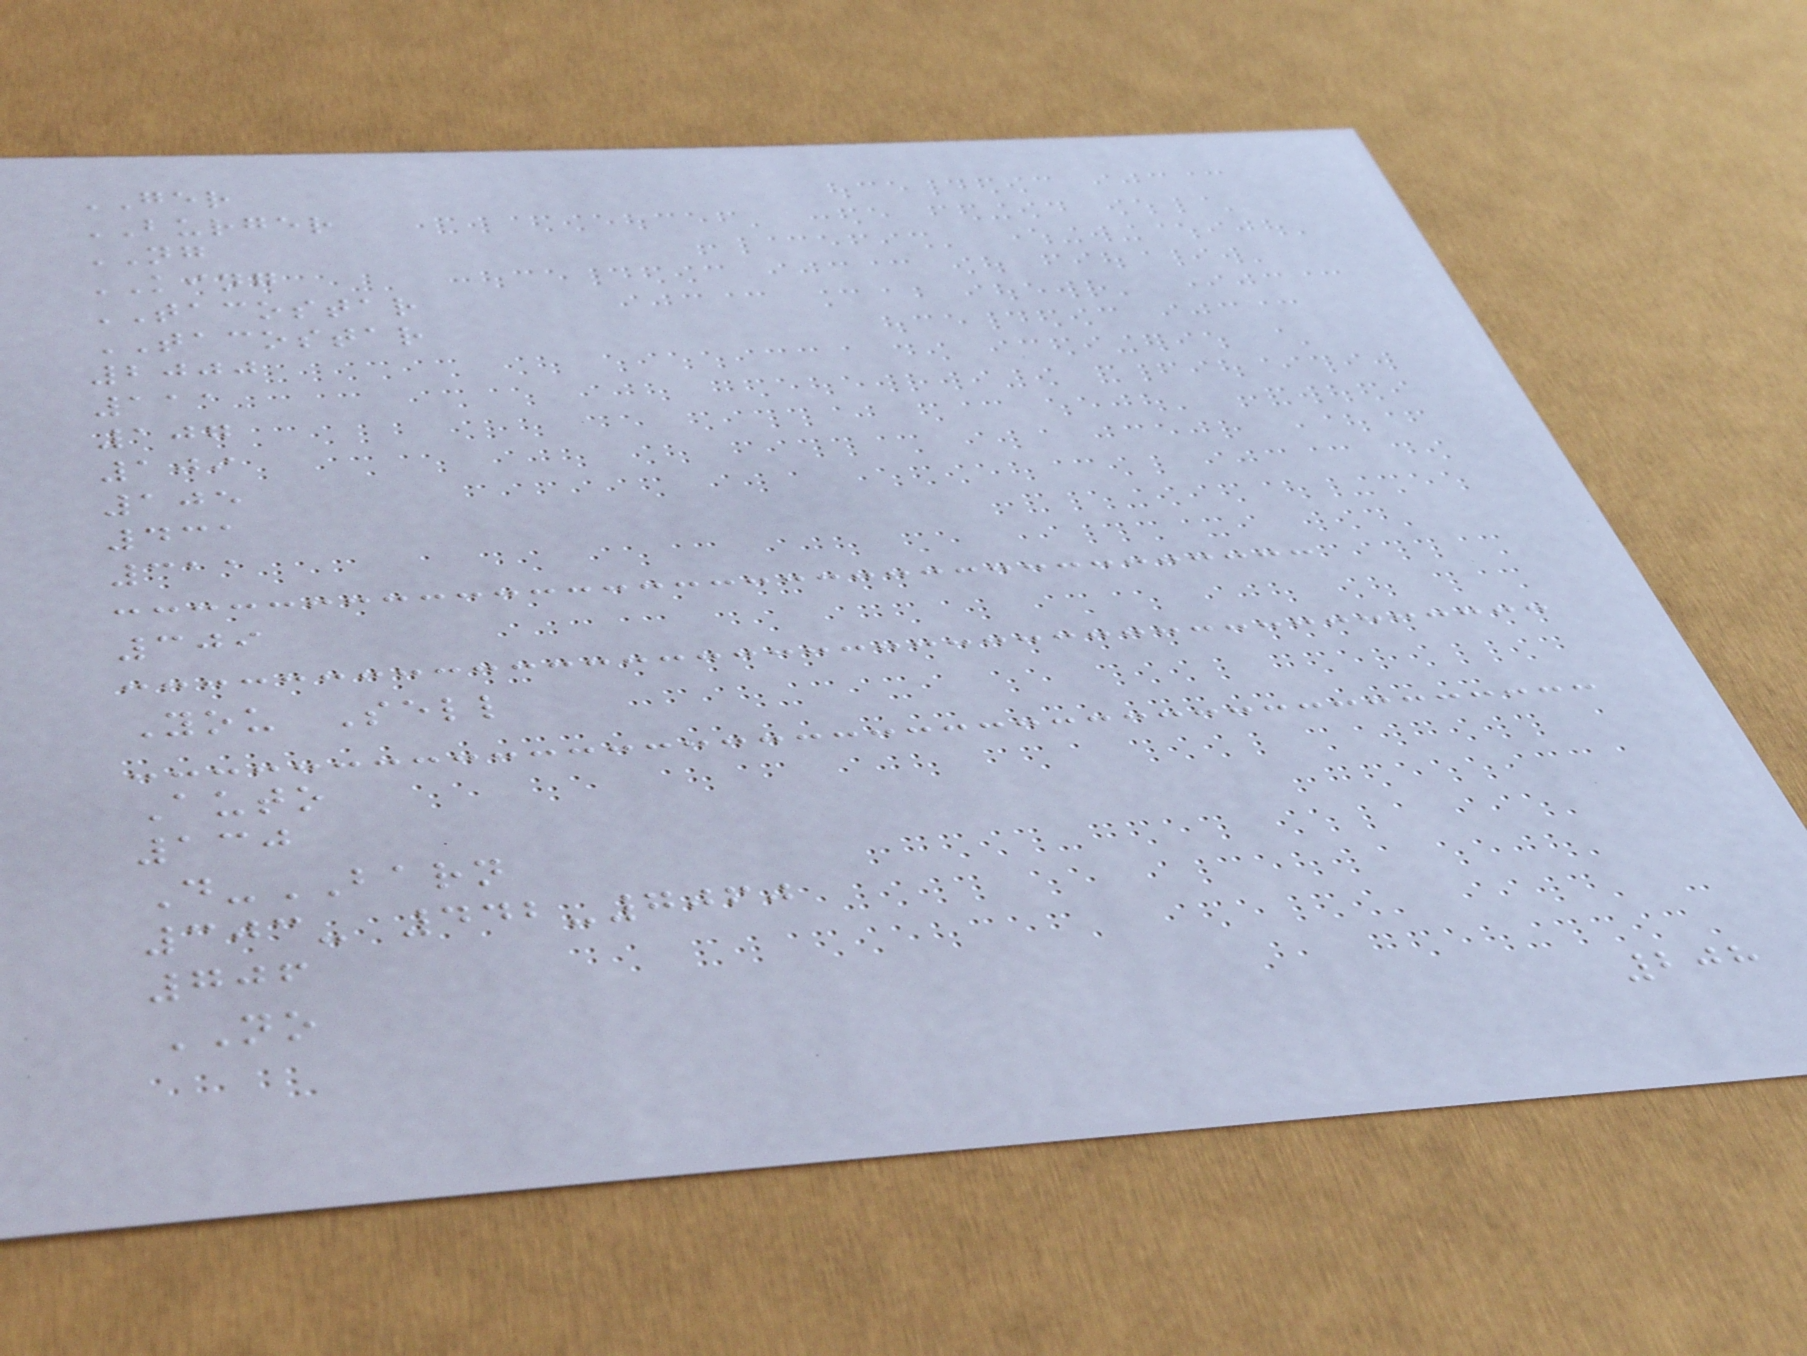GER
BURGER
NG
KING
TACOSTAR
TACOSTAR
2000
111
107
109
105
431
311
309
You Sell
Auto
130
D-BARN
303- 442-7060
706
NO
208
